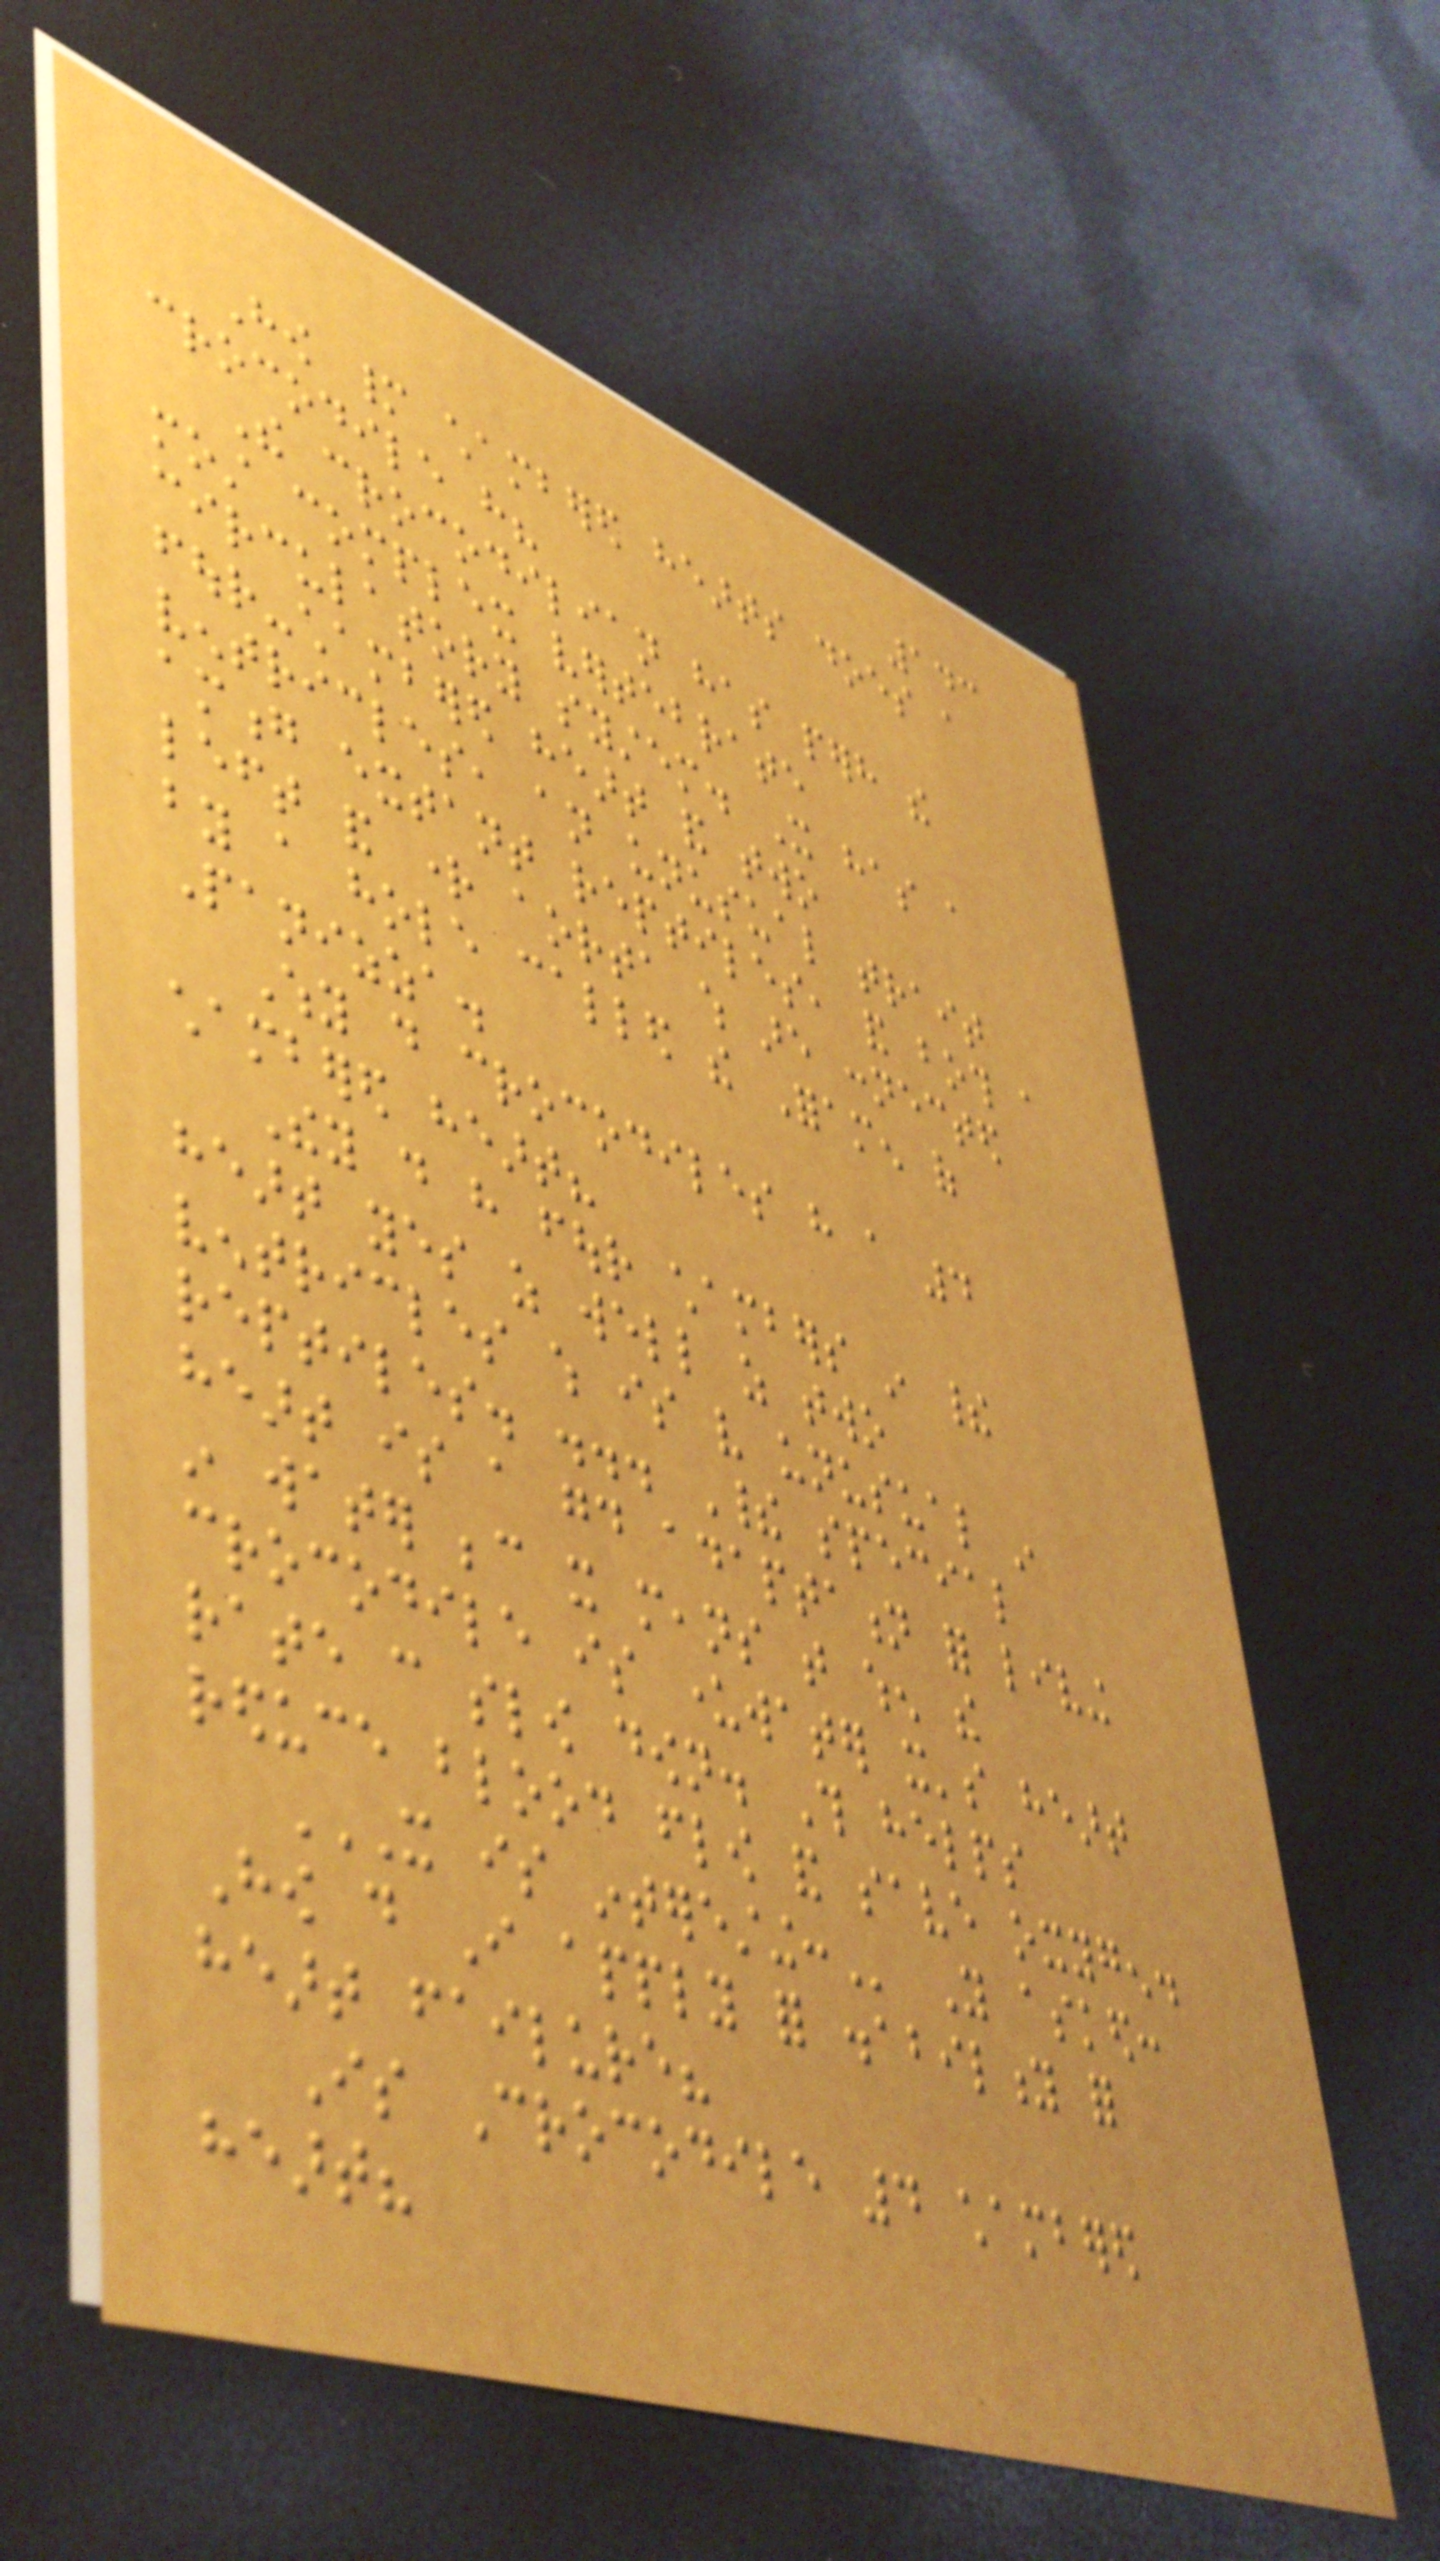143
How many chambered hearts does a
crocodile have?
The crocodilian has perhaps the
most complex vertebrate
circulatory system. It has a
four-chambered heart and two
ventricles, an unusual trait
among extant reptiles, and both a
left and right aorta which are connected
by a hole called the Foramen of
Panizza.
Why do crocodiles have a 4
chambered heart?
They do have four chambers in their
heart yes as well as two
ventricles which is very unusual in
reptiles. ... Their special
heart is a good adaptation for living
in water because it means that when the
crocodile is underwater it's heart
rate can slow down. This helps
reduce blood flow and save oxygen.
IT IS INTERESTING: You asked:
How do I apply for disability for
heart failure?
Is Crocodile 4 chambered
heart?
